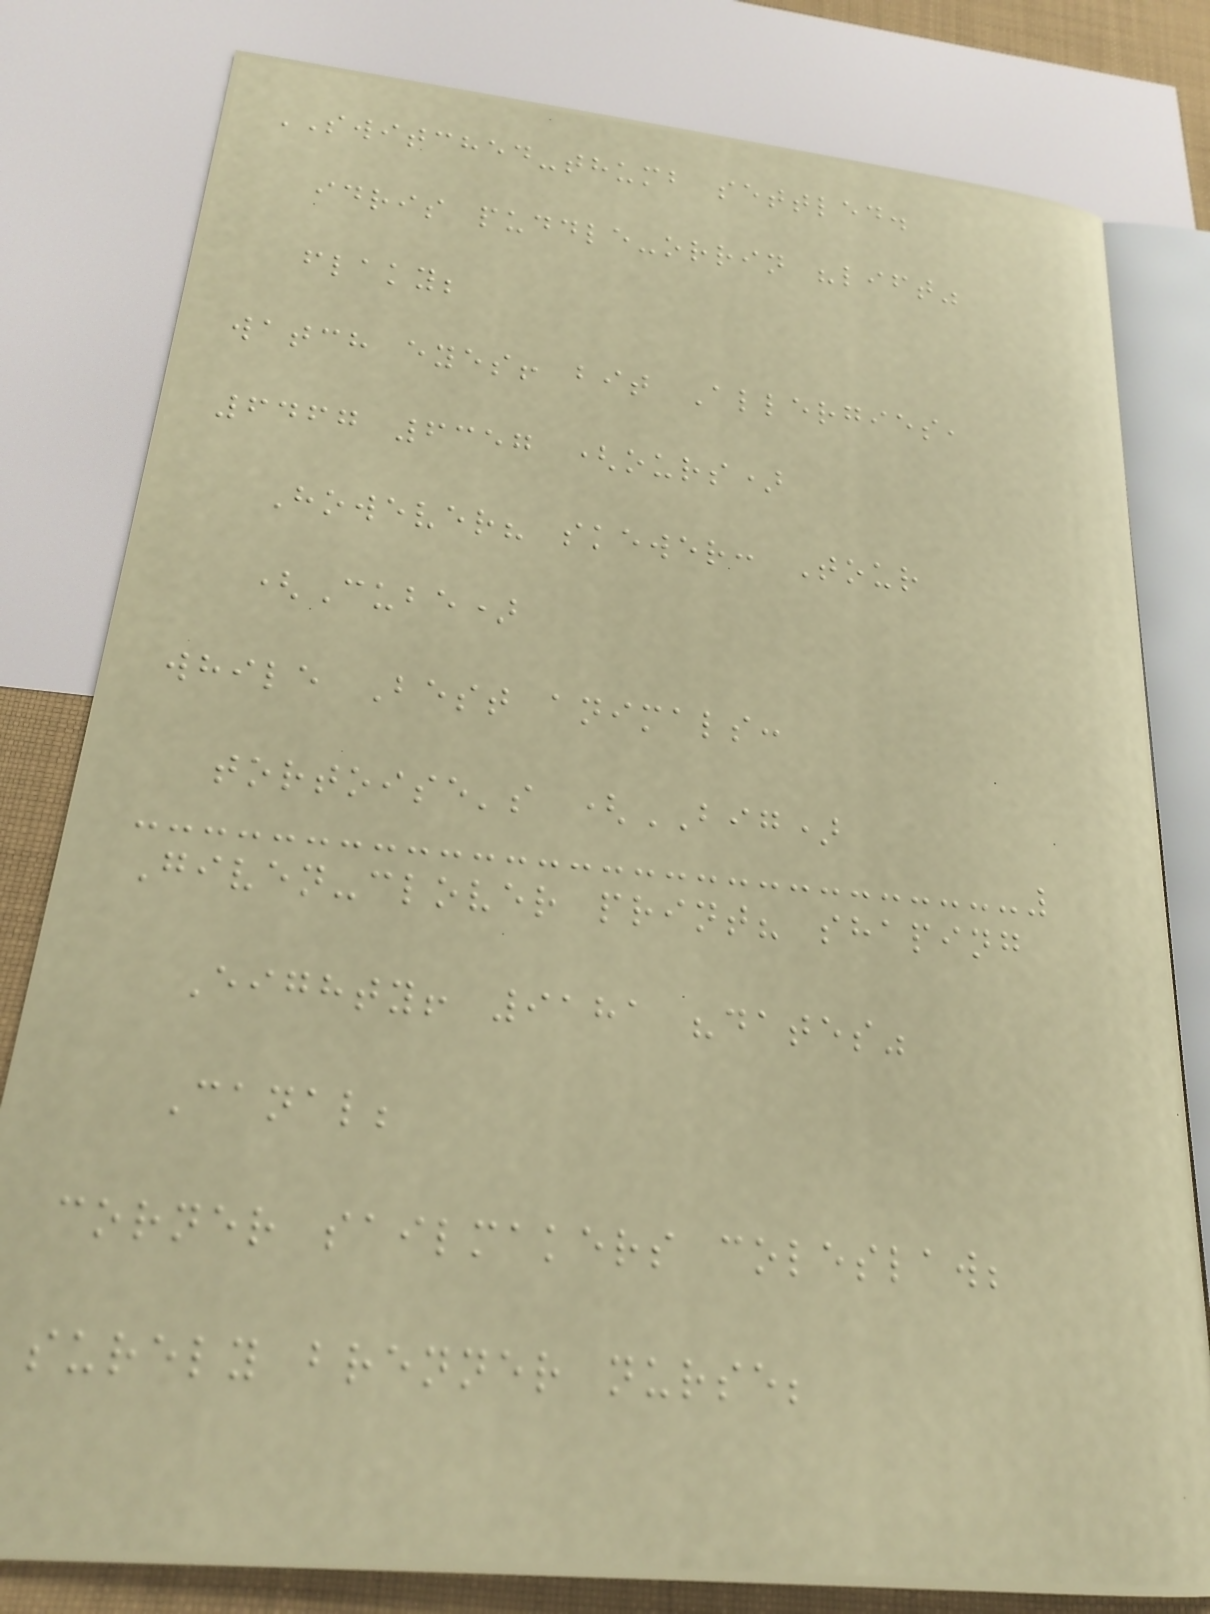SWITCHED-thumb settled.
idris puddle-orrin "lift"
flaky;
watch eyes! bit Allergies,
6467 6357 (ours)
However? skewer: Tour
(Cube)
while Best animals:
tortoise's (BIG)
Given-clover print? shaping
Eighty! 9181 "dates"
Canal;
corner sailmakers coleslaw;
surely brenner nurse;
